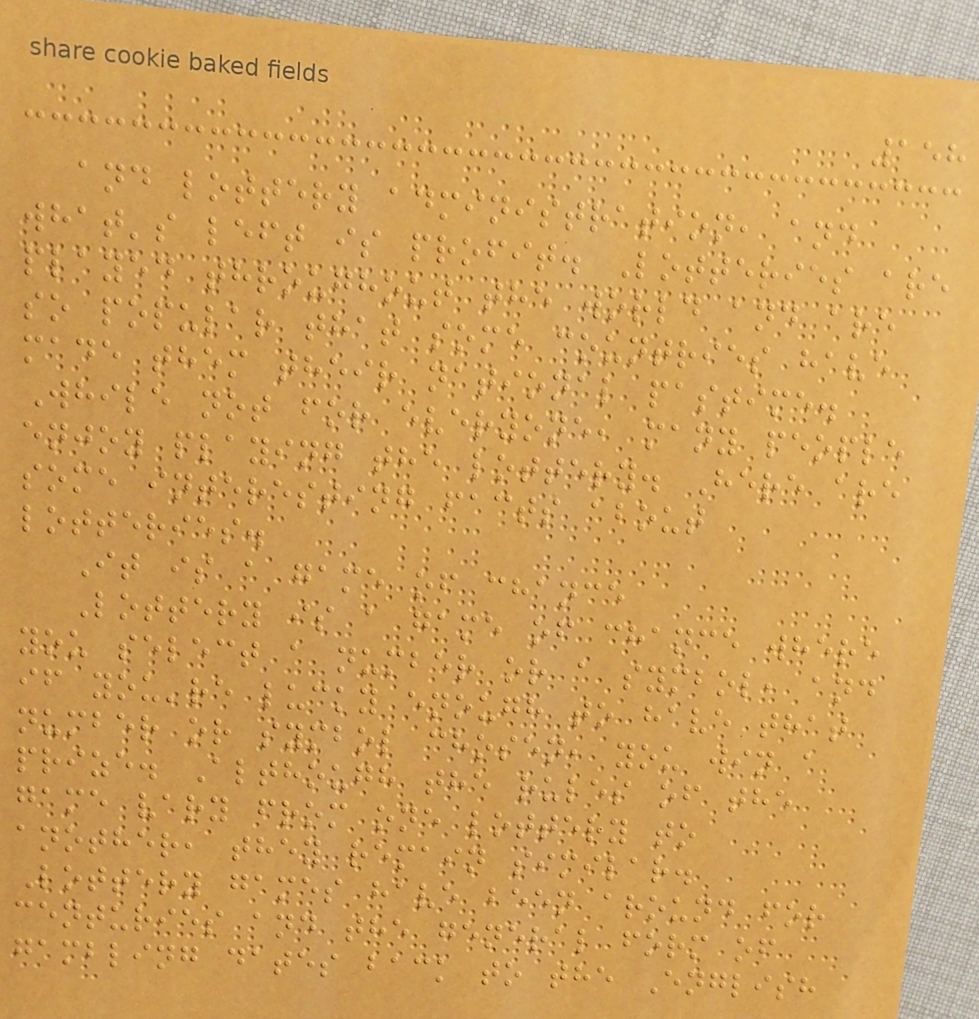158
and lottery administration, and
what's left is profit. Lotteries are
played throughout the world and are
so popular that some countries have
made them their national pastime.
While not for everyone, many people
enjoy playing the lottery. Here are
some interesting facts about
lotteries.
It is a game of chance
Lottery is a game of chance where
you select a number or a symbol, and
if you're lucky enough to have that
number or symbol chosen, you win a
prize. Although the rules of the
game vary from one lottery to
another, they remain similar.
Lottery games have been around for
centuries and the general form of
gambling dates back to the English
